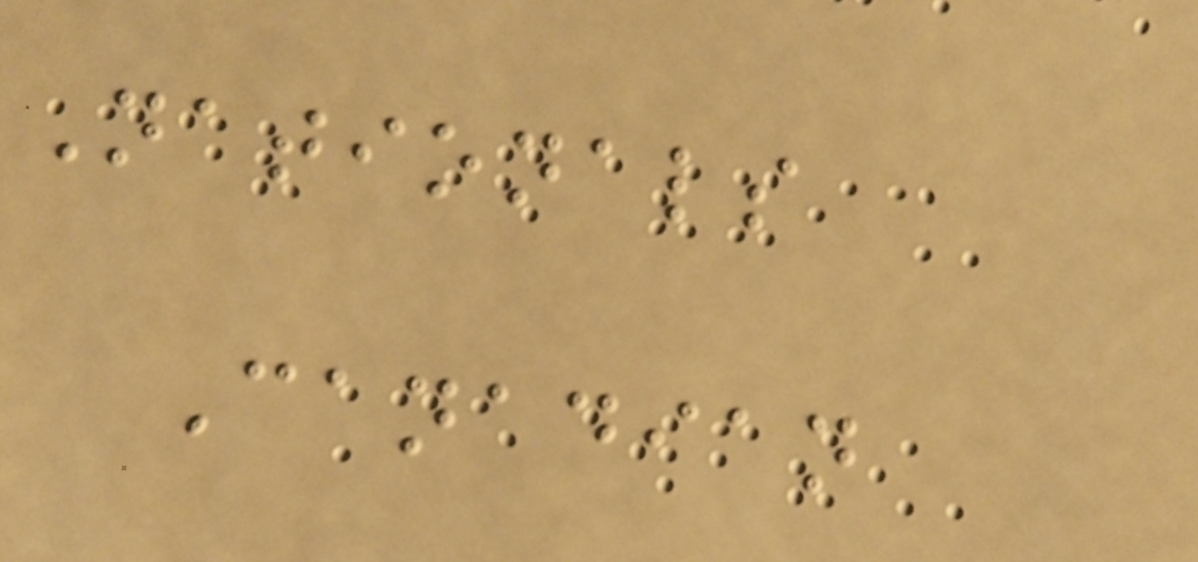Nationals
Canadian
